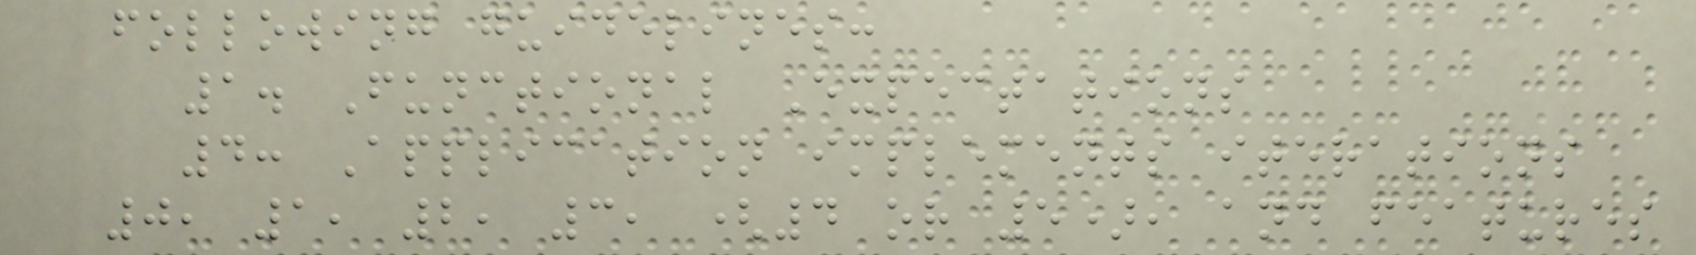following guidelines:
1. Functional Expectations
4: Application implements iterations
0, 1, 2, 3, (4 or 5), and features
